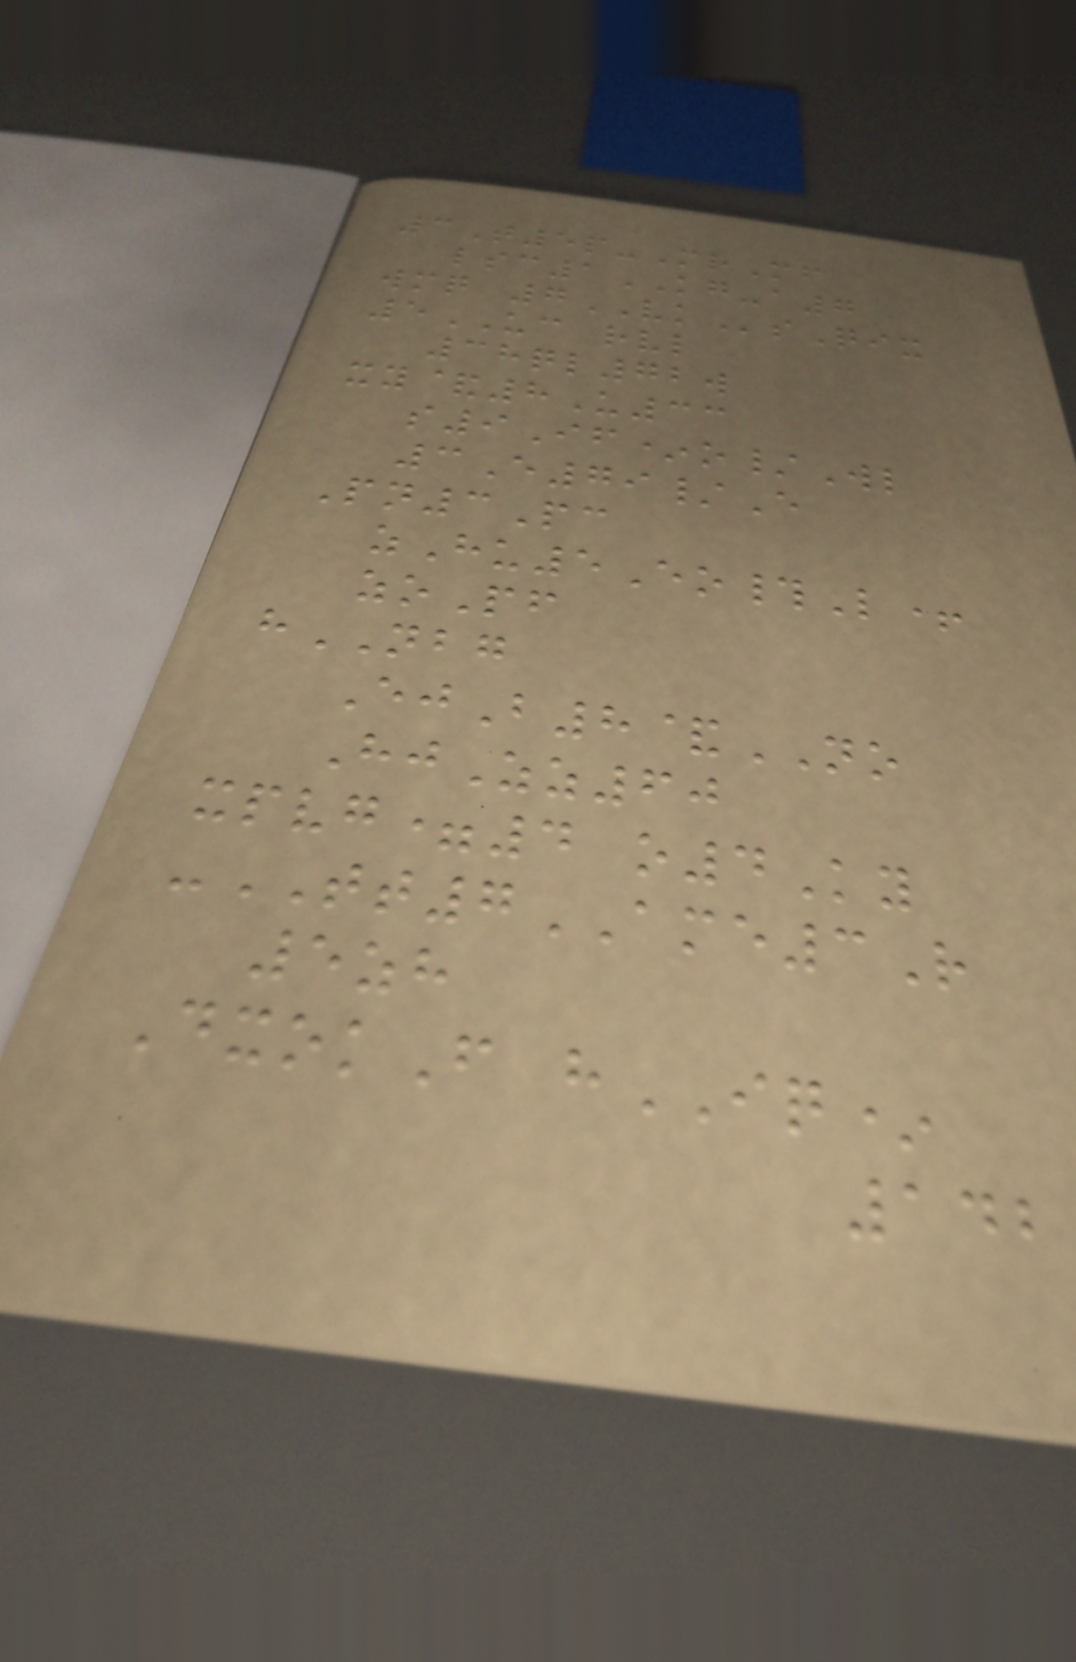3T5p-MrMf
lsc1KG-a7
wmq 7VKsQix
5UC rvl
38ql72w
xy&8U33
s9If*o/Wl
3E79/E
Pn3Pc
zHu5Eo#L+
zoPf
hNBG
EjB8&NO
HjZz60
xpvg=4 o4Ky
-TT7AME3R
5zh
DxokF hIQ*
142
